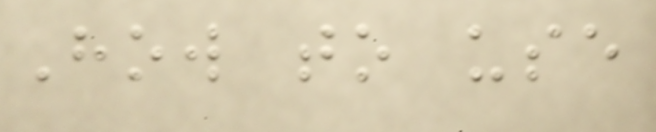How to use
